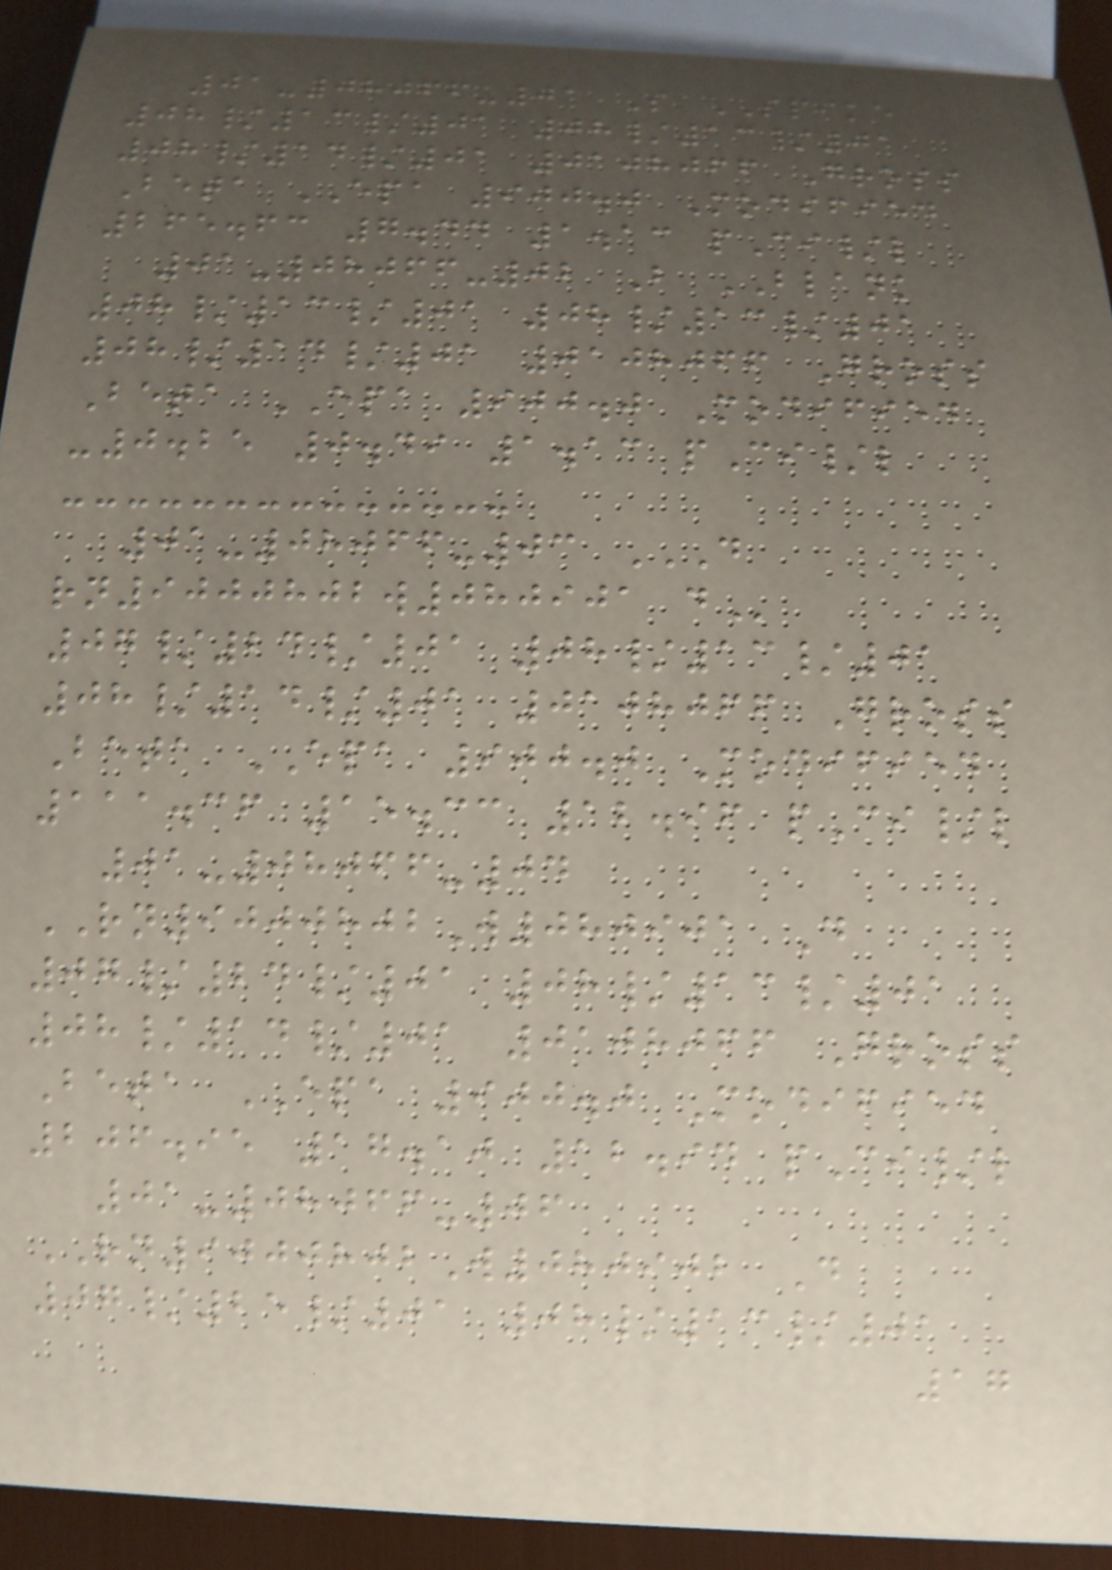01-08066-01 S SPIKE
08/13/01 08/13/01
08/14/01 0108066 Gross
Beta EPA 900.0 Modified
265.63 7.44 1.13 pCi/l
01-08066-02 B BLANK
08/13/01 08/13/01
08/14/01 0108066 Gross
Beta EPA 900.0 Modified
-0.25 0.49 1.13 pCi/l
01-08066-03 D
RN9000802W080901 D
07/24/01 08/13/01
08/14/01 0108066 Gross
Beta EPA 900.0 Modified
111.36 15.33 12.96 pCi/l
01-08066-04
RN9000802W080901 D
07/24/01 08/13/01
08/14/01 0108066 Gross
Beta EPA 900.0 Modified
206.95 17.10 12.94 pCi/l
01-08066-06
RN9000802W080902 D
07/25/01 08/13/01
17
